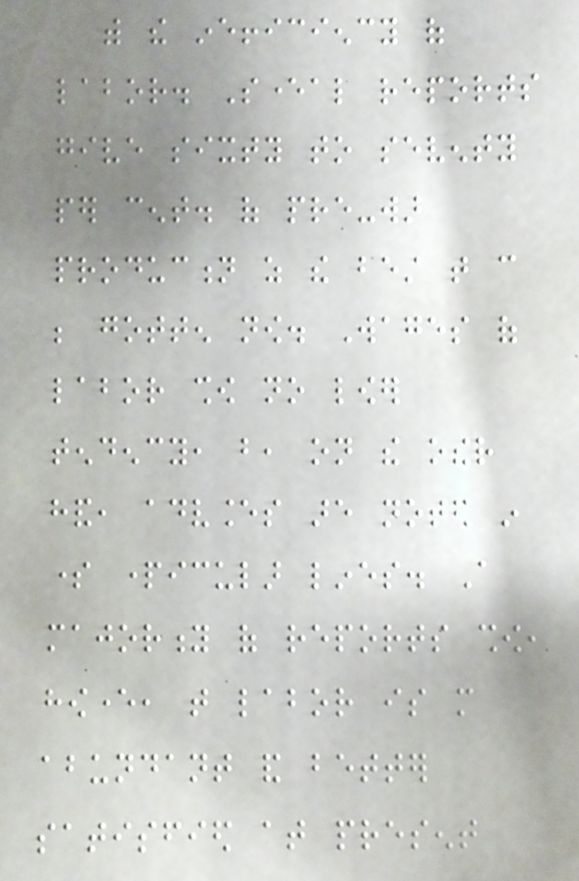with the inefficiency of
labor. Several reports
give sixty to seventy
per cent. of pre-war
production as the best that can
be gotten now. Wages of
labor show no lower
tendency, but, on the other
hand, advances are noted in
some particular lines. A
majority of reports show,
however, that labor is more
abundant and better
satisfied at present
